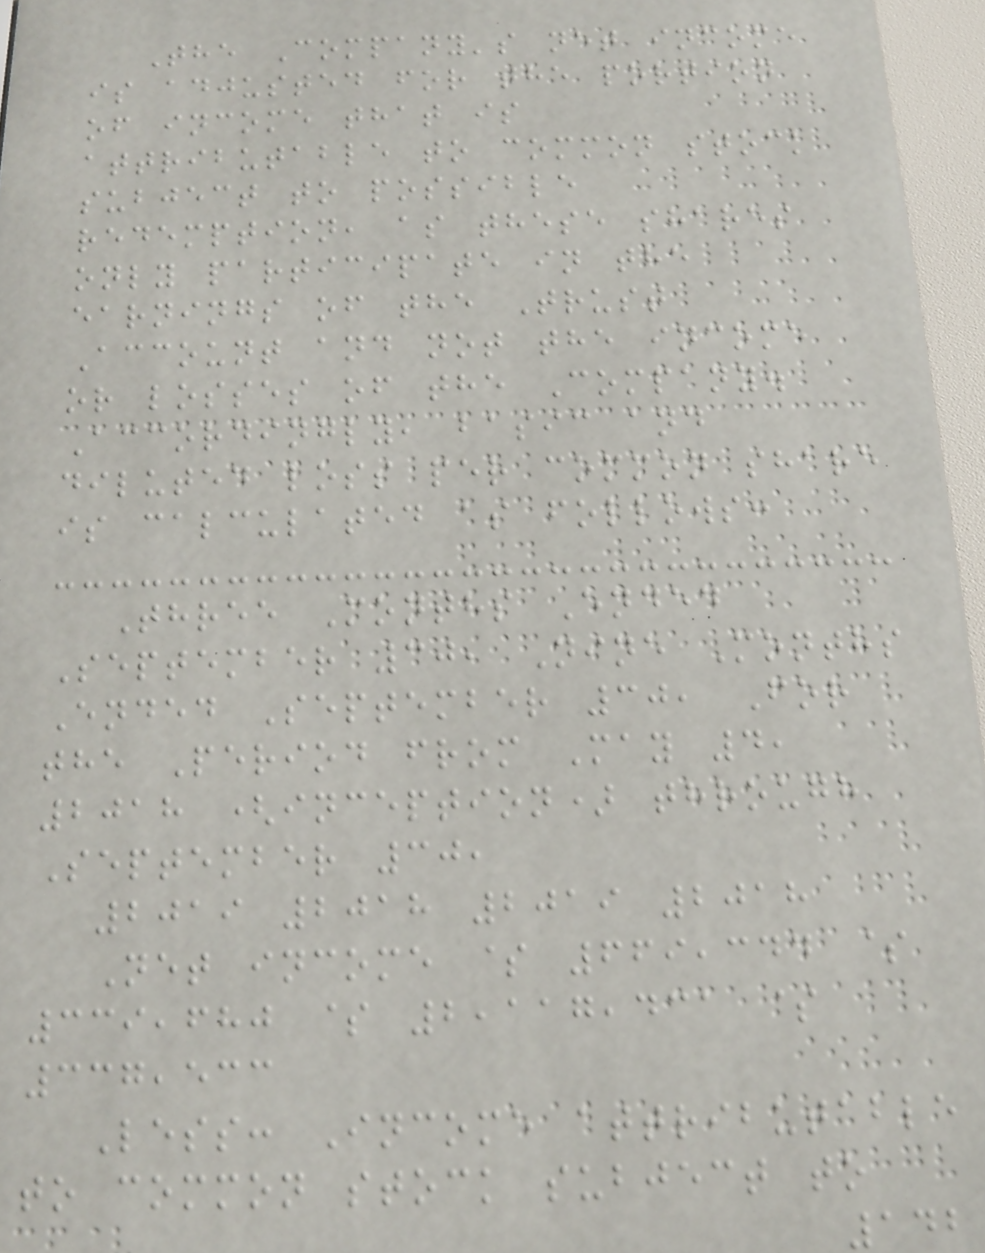The Company's net income
is adjusted for the portion
of income that is
attributable to common stock
subject to possible
redemption, as these shares
only participate in the
earnings of the Trust
Account and not the income
or losses of the Company.
Accordingly, basic and
diluted loss per common share
is calculated as follows:
Three Months Ended
September 30, Nine Months
Ended September 30, For
the Period from May 4,
2018 (inception) through
September 30,
2019 2018 2019 2018
Net income $ 669,344 $
339,680 $ 2,117,431 $
337,533
Less: Income attributable
to common stock subject to
142
